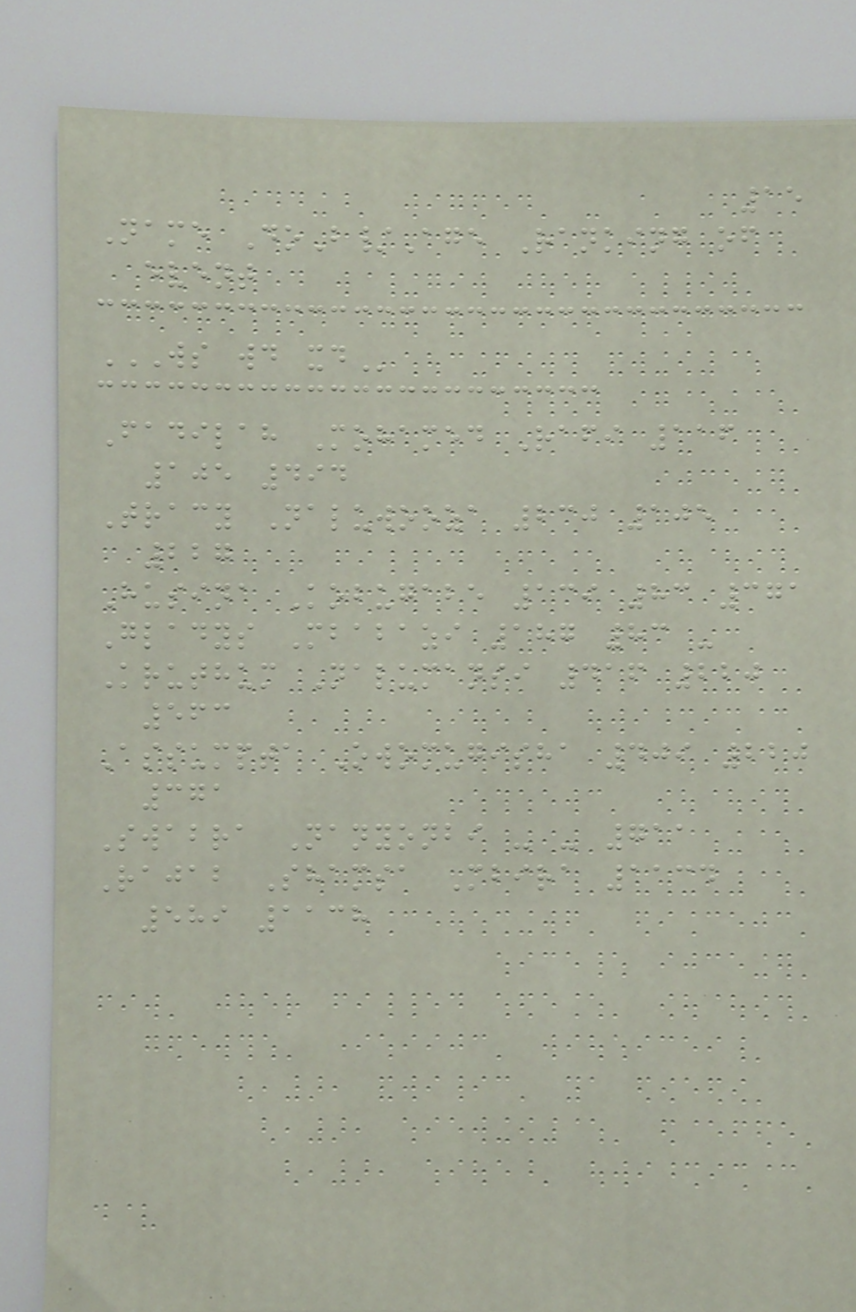15
Name DoB/Age Ranking of
event
WS WD XD
Fadilah Mohamed Rafi 116
105 494
Tracy Naluwooza 230 105
227
Husina Kobugabe 139 83 371
Gladys Mbabazi 187 83 -
Kruthum Nalumansi 416 220
563
Assumpta Owomugisha 409 220
371
Swabra Nanyonbi - - 711
Rajab Shamsa Mbira 1134
589 1138
